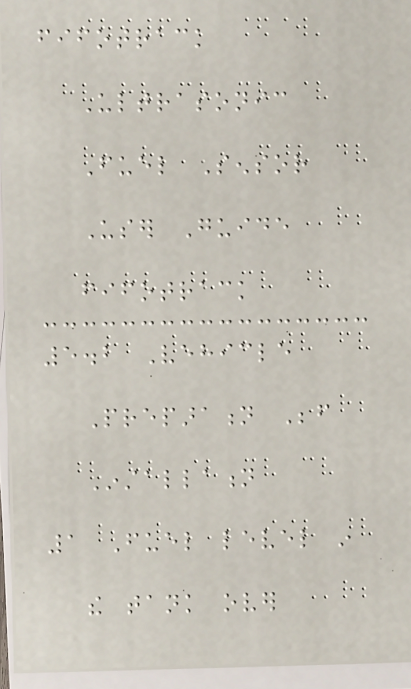fifotrack
Ultrasonic
Fuel Sensor
User Guide
fifotrack
5.2 Vehicle
Preparation Before
Installation
1 Fuel level in
the tank over
